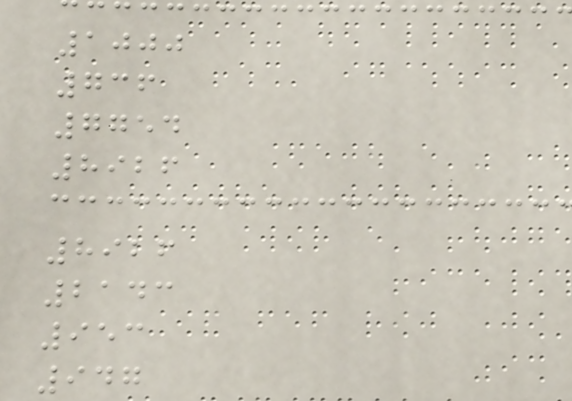1000
736
7754
8926
8926
2143
953
947
